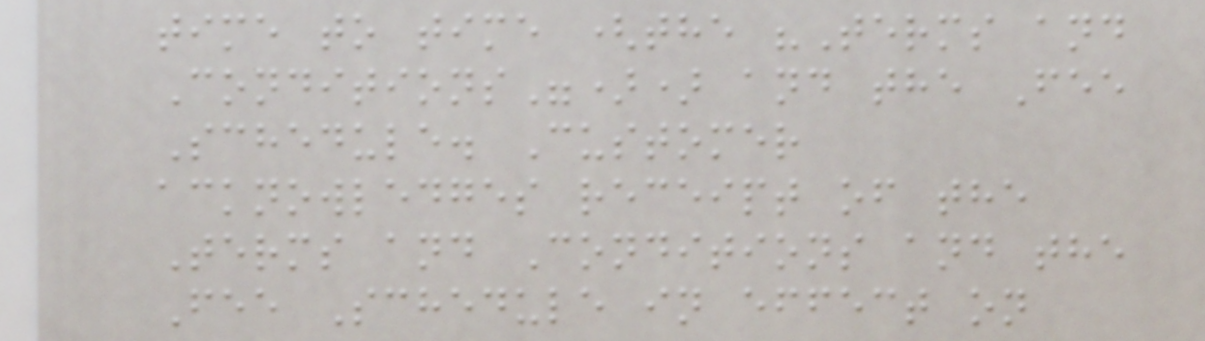time to time (the "Terms and
Conditions")) and the Fee
Schedule. Customer
acknowledges receipt of the
Terms and Conditions and the
Fee Schedule in effect on
